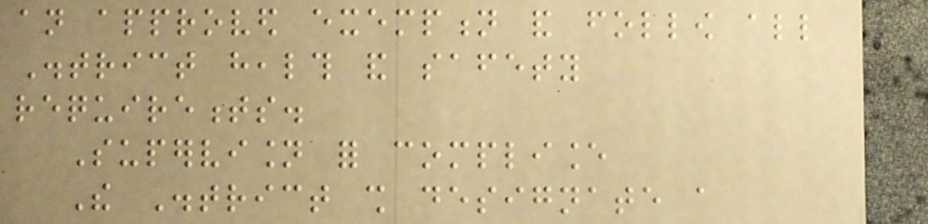an approved exemption and follow all
District health and safety
requirements.
Supervision for compliance
The District shall designate a
